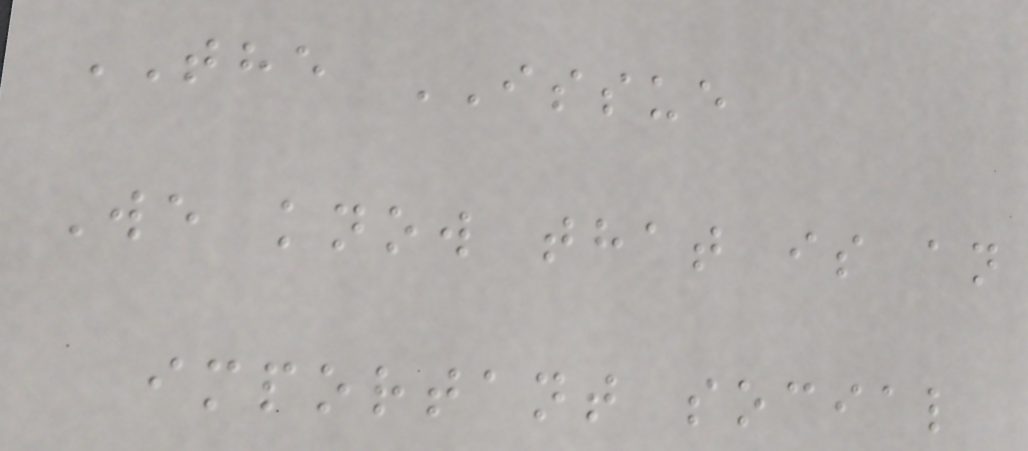THE ISSUE
We know that is an
important social
